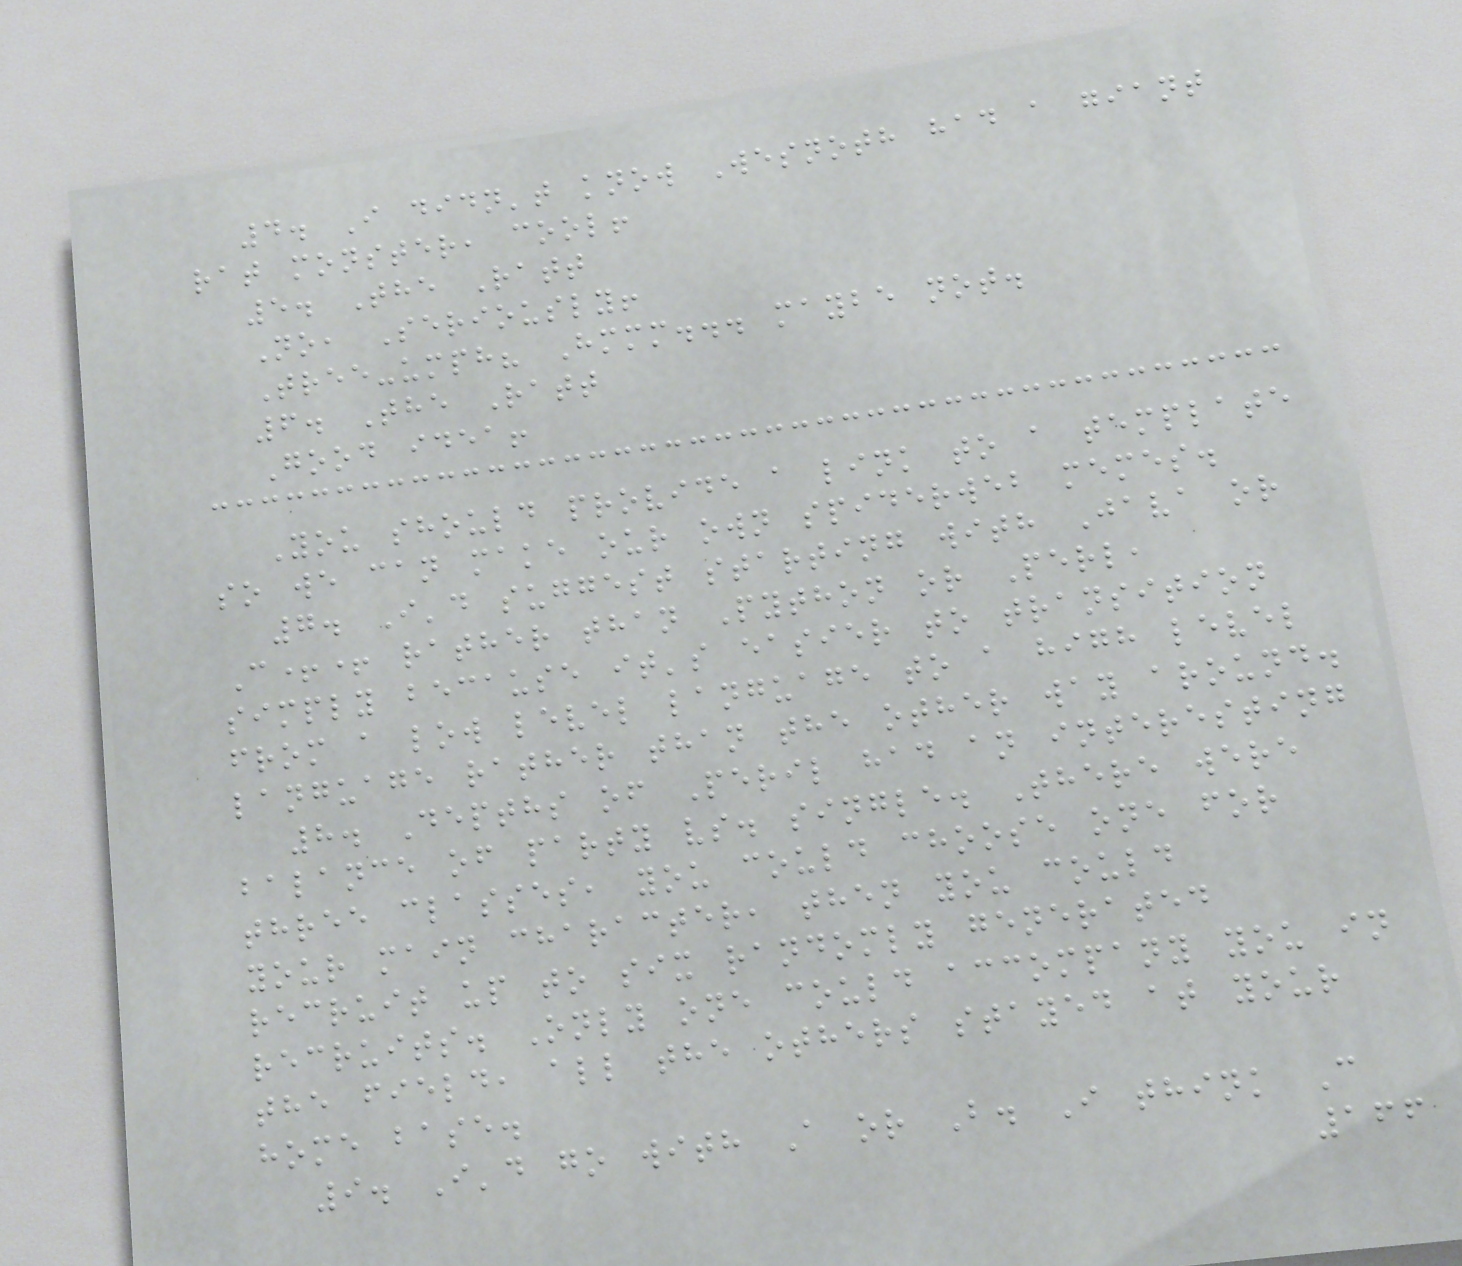4. I didn't know Wesnoth had a giant
rat monster, cool!
5. The Ratt
No, Seriously!
Tree-umph? Hmmm... maybe not.
6. The Ratt
Good idea!
You should provide a link to a template
so we can make our own spiderweb memes.
7. I'd suggest starting with Java or
C++ rather than Python or Perl,
simply because it's easier to transition
from a low level language to a high level
language rather than the other way around.
8. Depths of Peril had an interesting
balance of party vs. single. There were
three classes, you could choose one for
your main character, then you could
recruit up to six randomly generated
recruits. Only one could accompany you in
the field, all the others stayed at your
home base.
9. I'd go with A or B. I think C
166
